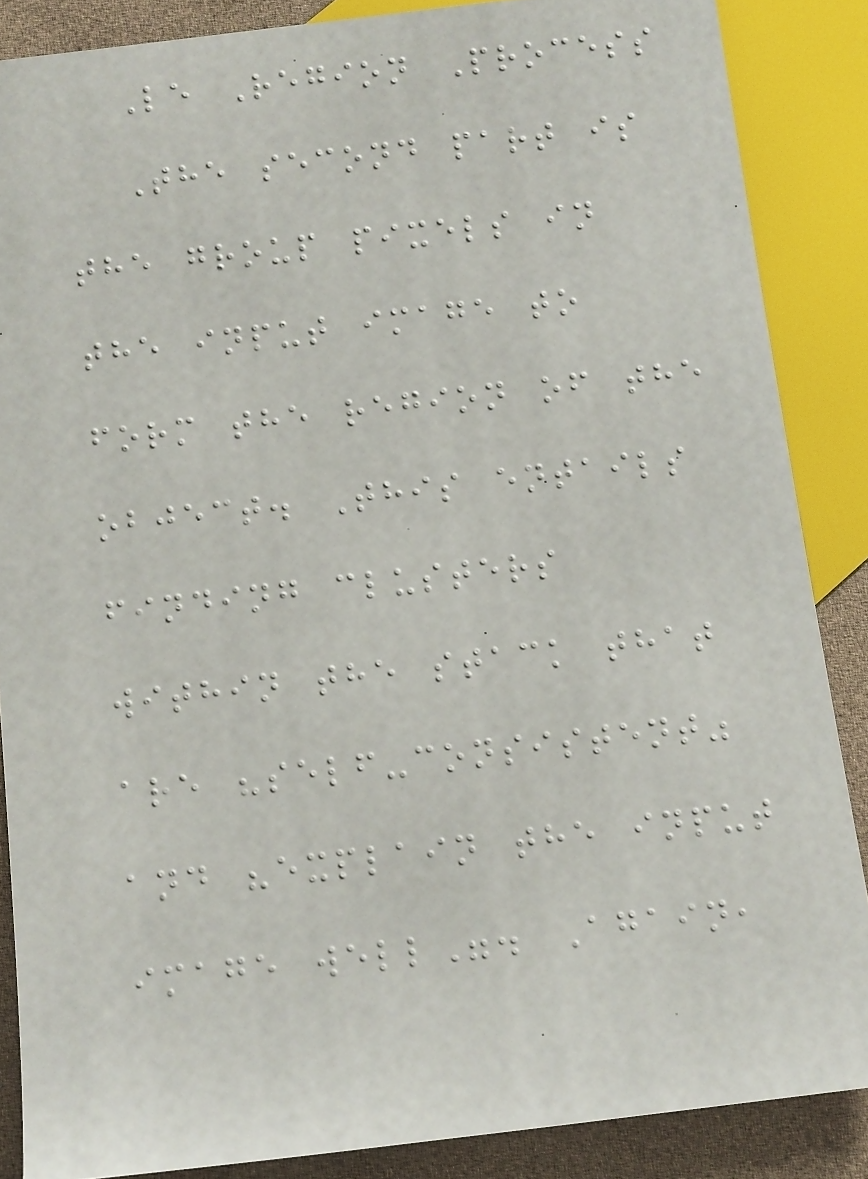Le Region Process
The second part is
the group pixels in
the input image to
form the region of the
object. This entails
finding clusters
within the stack that
are "self-consistent"
and "explain the input
image well". Again,
